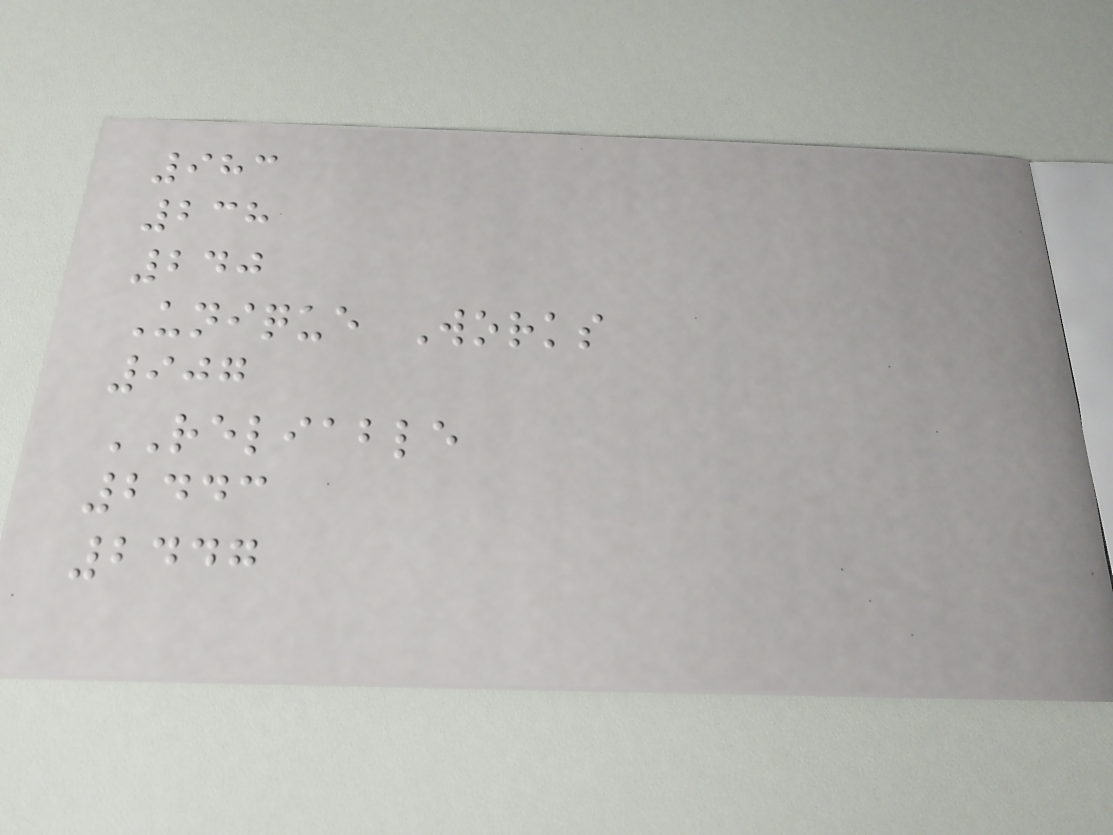983
238
240
Unique Works
907
RELIABLE
2443
2447
